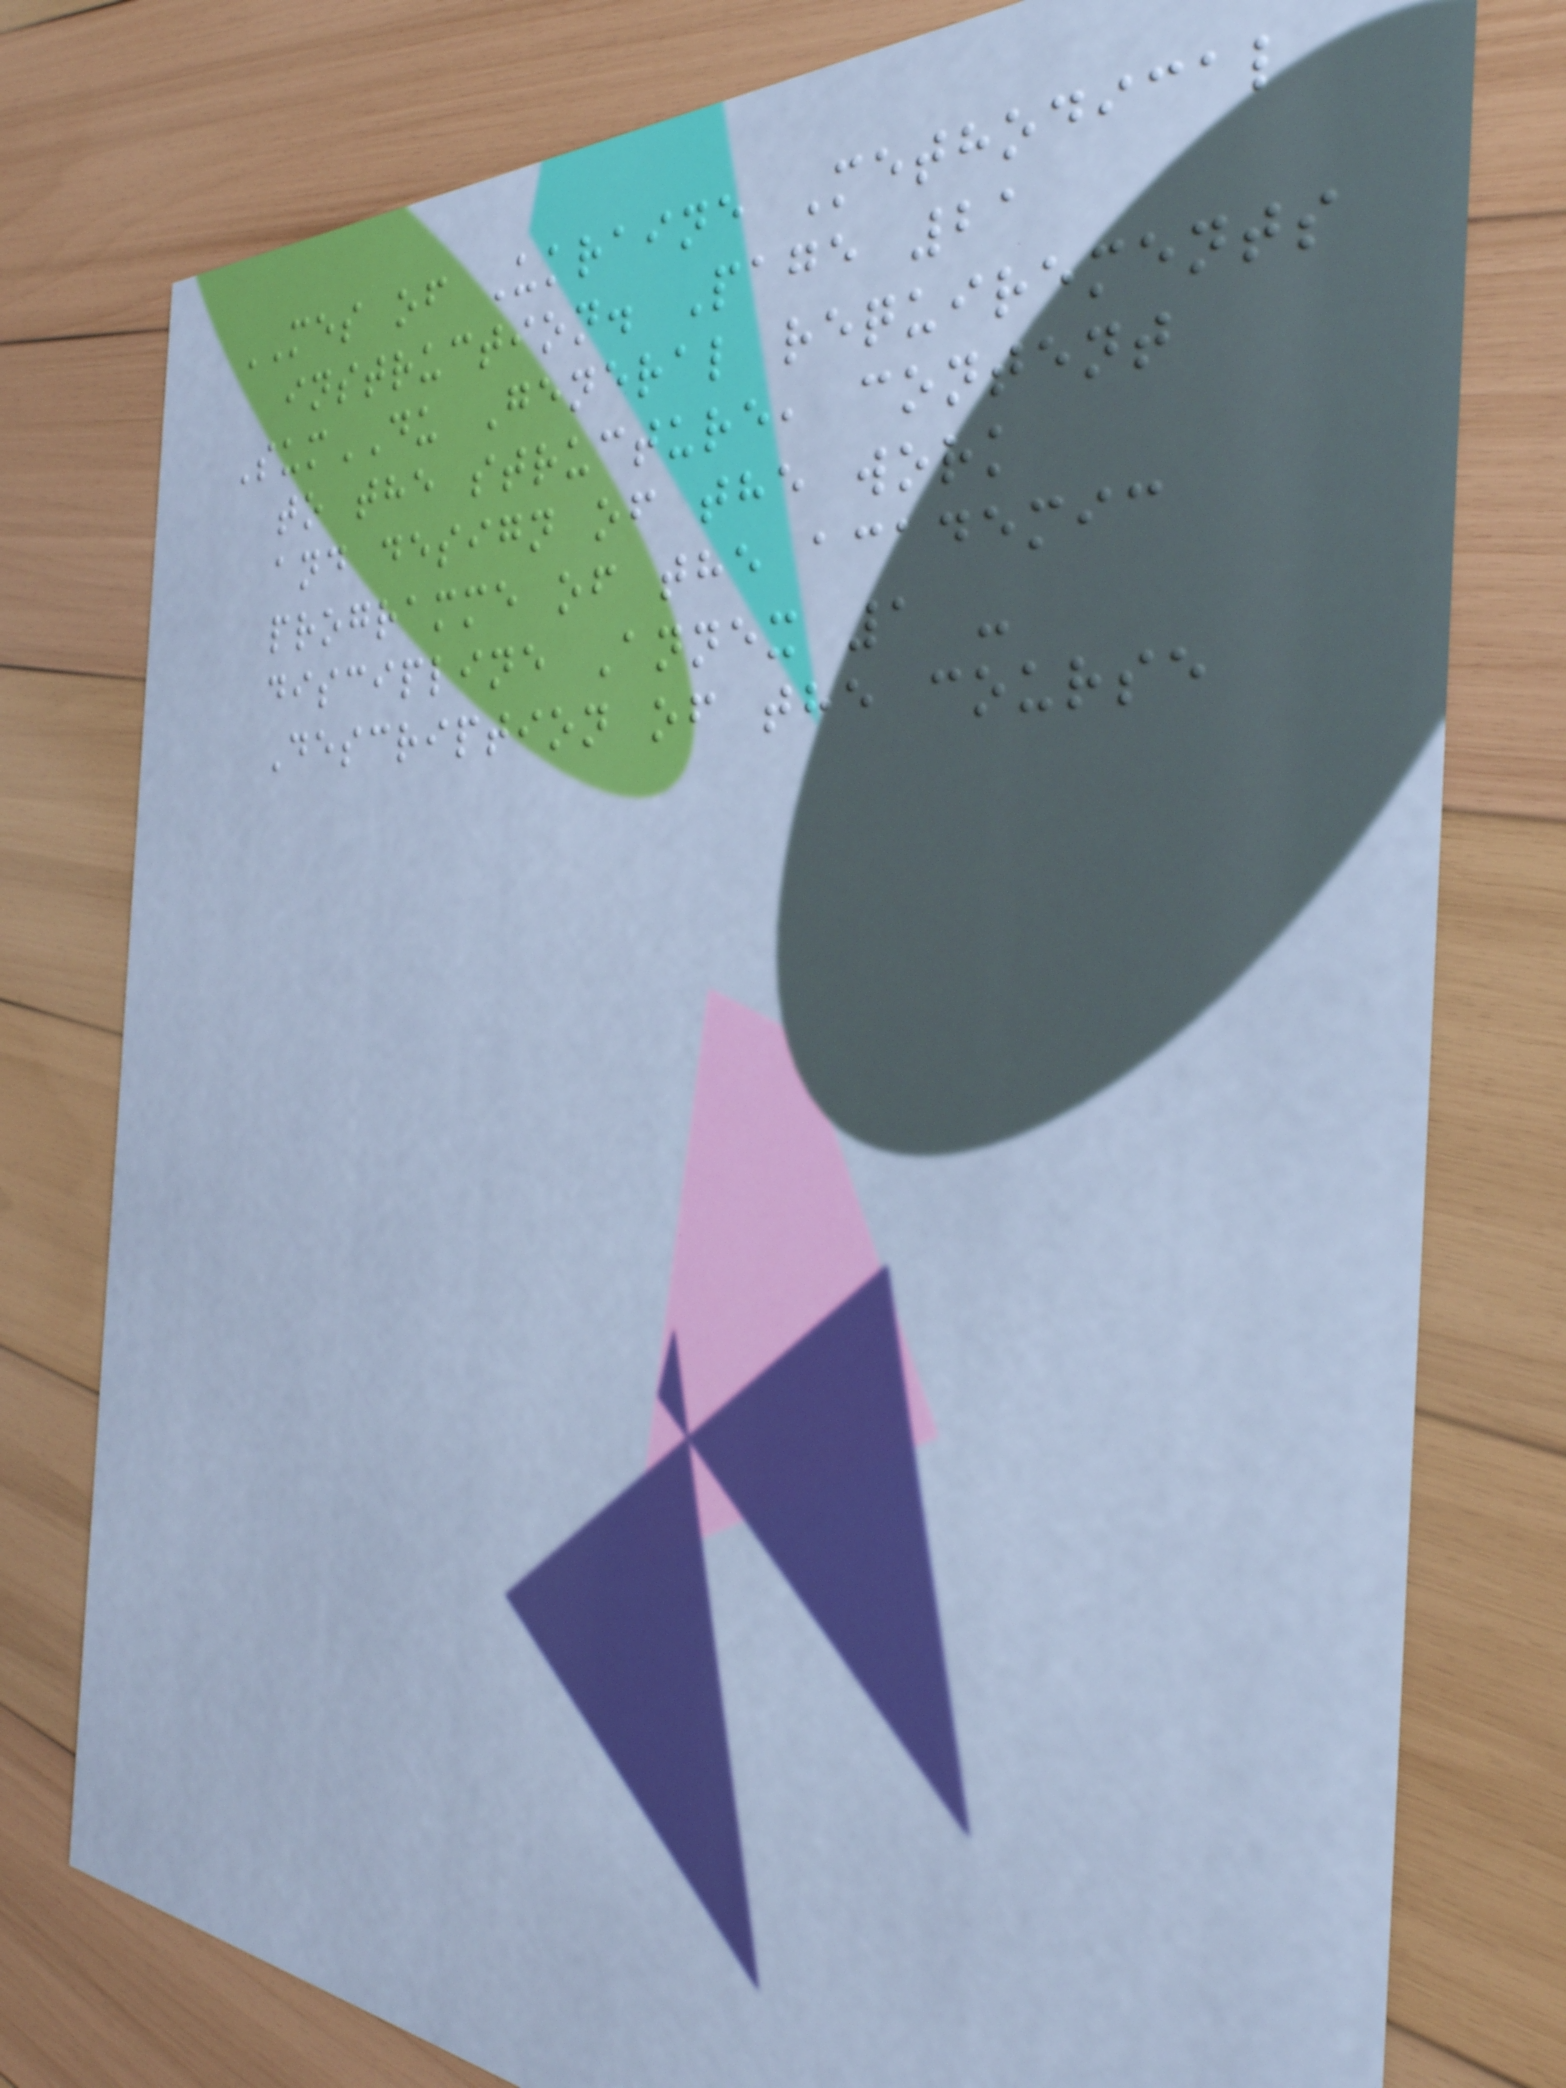MES of Ukraine Methodical
instruction. Page 21
SumDU General requirements
to the structure, content
and design of the work
programme of the academic
discipline Annex 1 -
Description of the course
